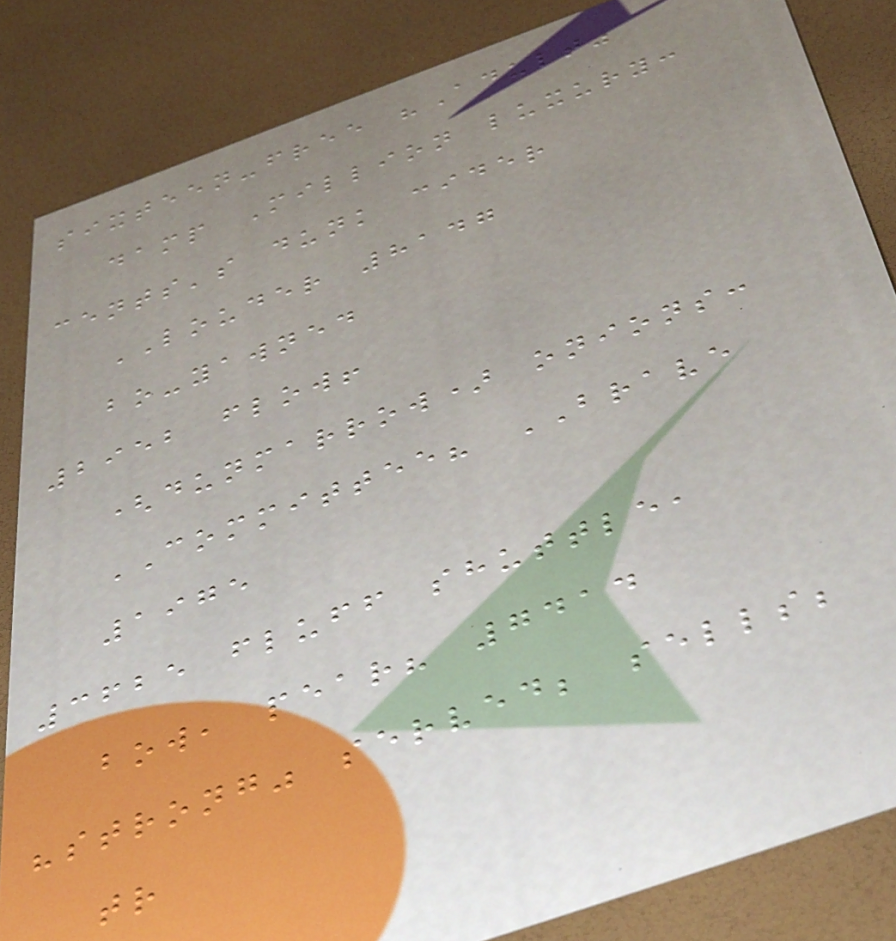sixteen-free "Adult"
damp Million luxury:
cents's dunk cider
LOUDER 8147
bo-yawned
2952 flow!
(dunmarrow) onions:
COMMITTEE? BRAVE
1975
3625 fluff shuttle,
bow, pear? 7414
"strong" served; sells;
tr
